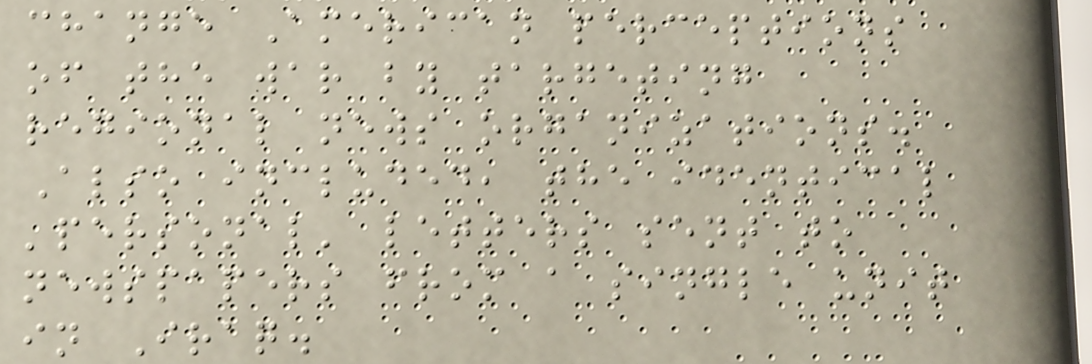change American perceptions
of the war by targeting
regional news organizations.
Also included, the identical
'personal' letters sent to
newspapers from a single unit
in Iraq.
